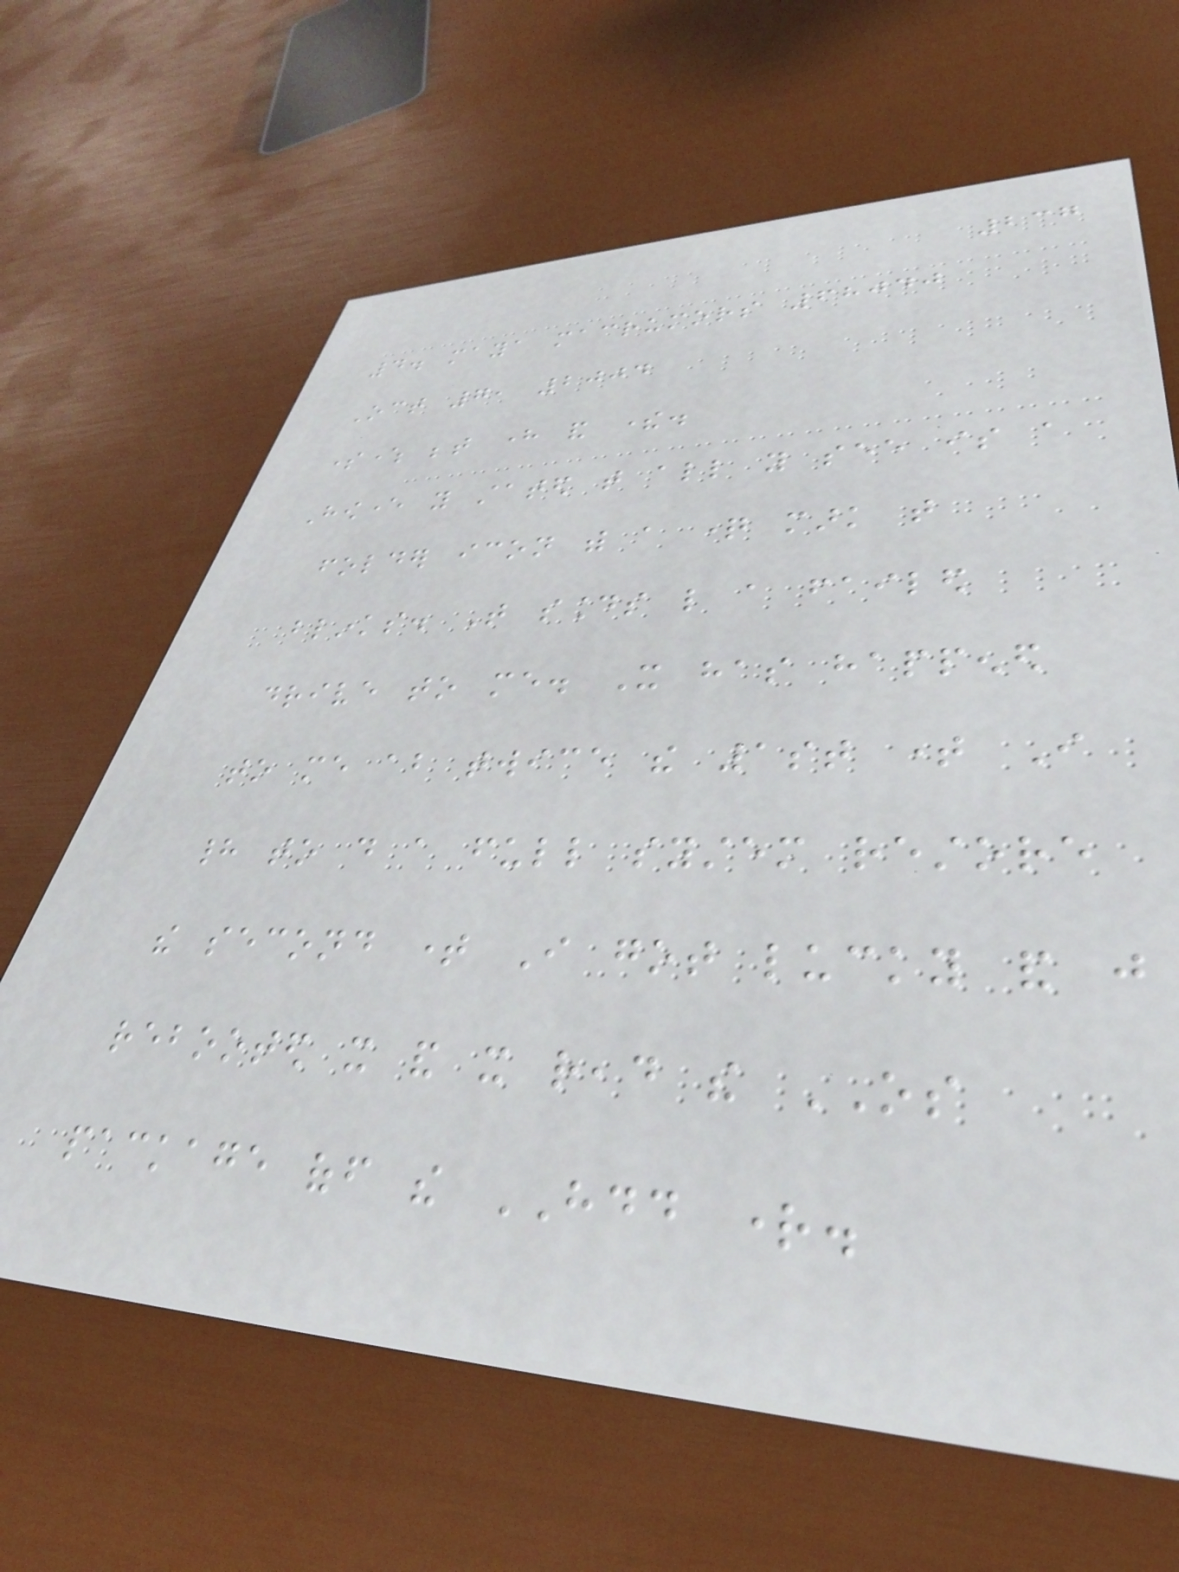237
4. maya macrumors 68040
Oct 7, 2004
somewhere between here and there.
However you stated that all you see is a
folder icon with a question mark that
blinks. That sounds like a failed
drive to me. It has happened
to me about twice the 1st time I
had to do a full system restore
the second time I got lucky and just
rebooted it and it read the OS
package off the HDD right.
